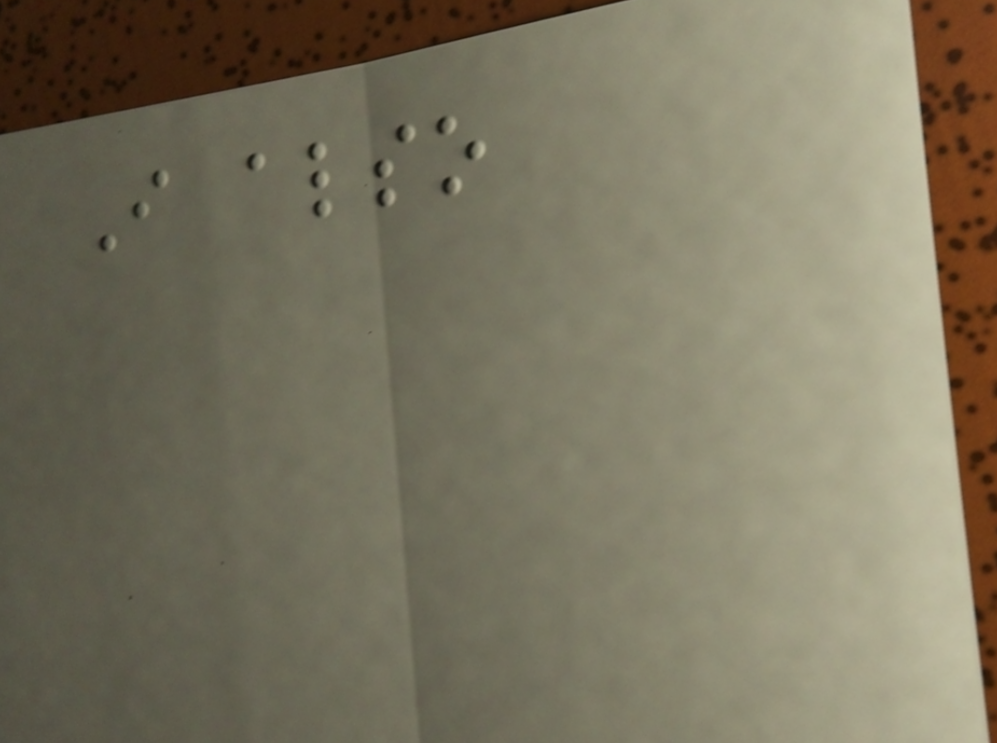I also
